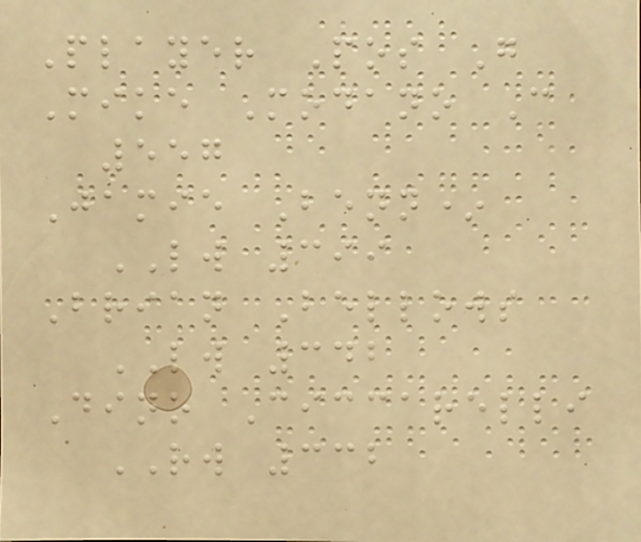Player Pos G
Mike Modano C
557
Jamie Benn*
LW 399
Brian Bellows
LW 342
Dino Ciccarelli
RW 332
